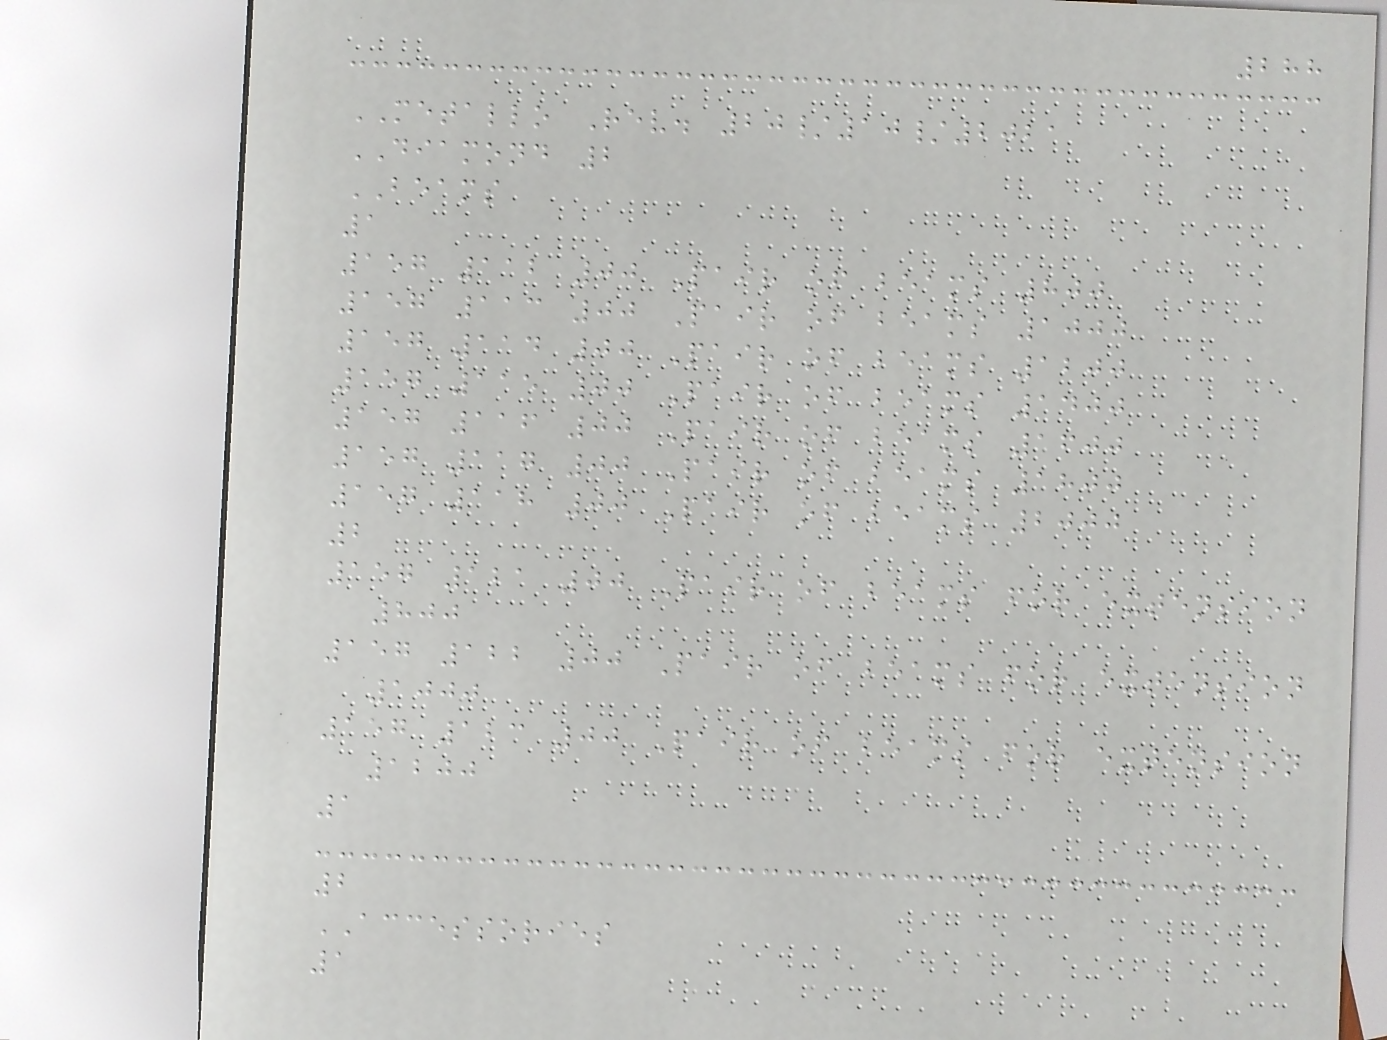288
METALLO Rev. 20/10/2021
DIAMOND 2
BEAMS
1
157 112 00 Pair of beams 800
157 113 00 Pair of beams 1000
157 114 00 Pair of beams 1200
157 115 00 Pair of beams 1400
157 116 00 Pair of beams 1600
157 117 00 Pair of beams 1800
157 118 00 Pair of beams 2000
2
157 121 00 Pair of beams for extension
800
157 122 00 Pair of beams for extension
1000
157 123 00 Pair of beams for extension
1200
1
2
ACCESSORIES
1
